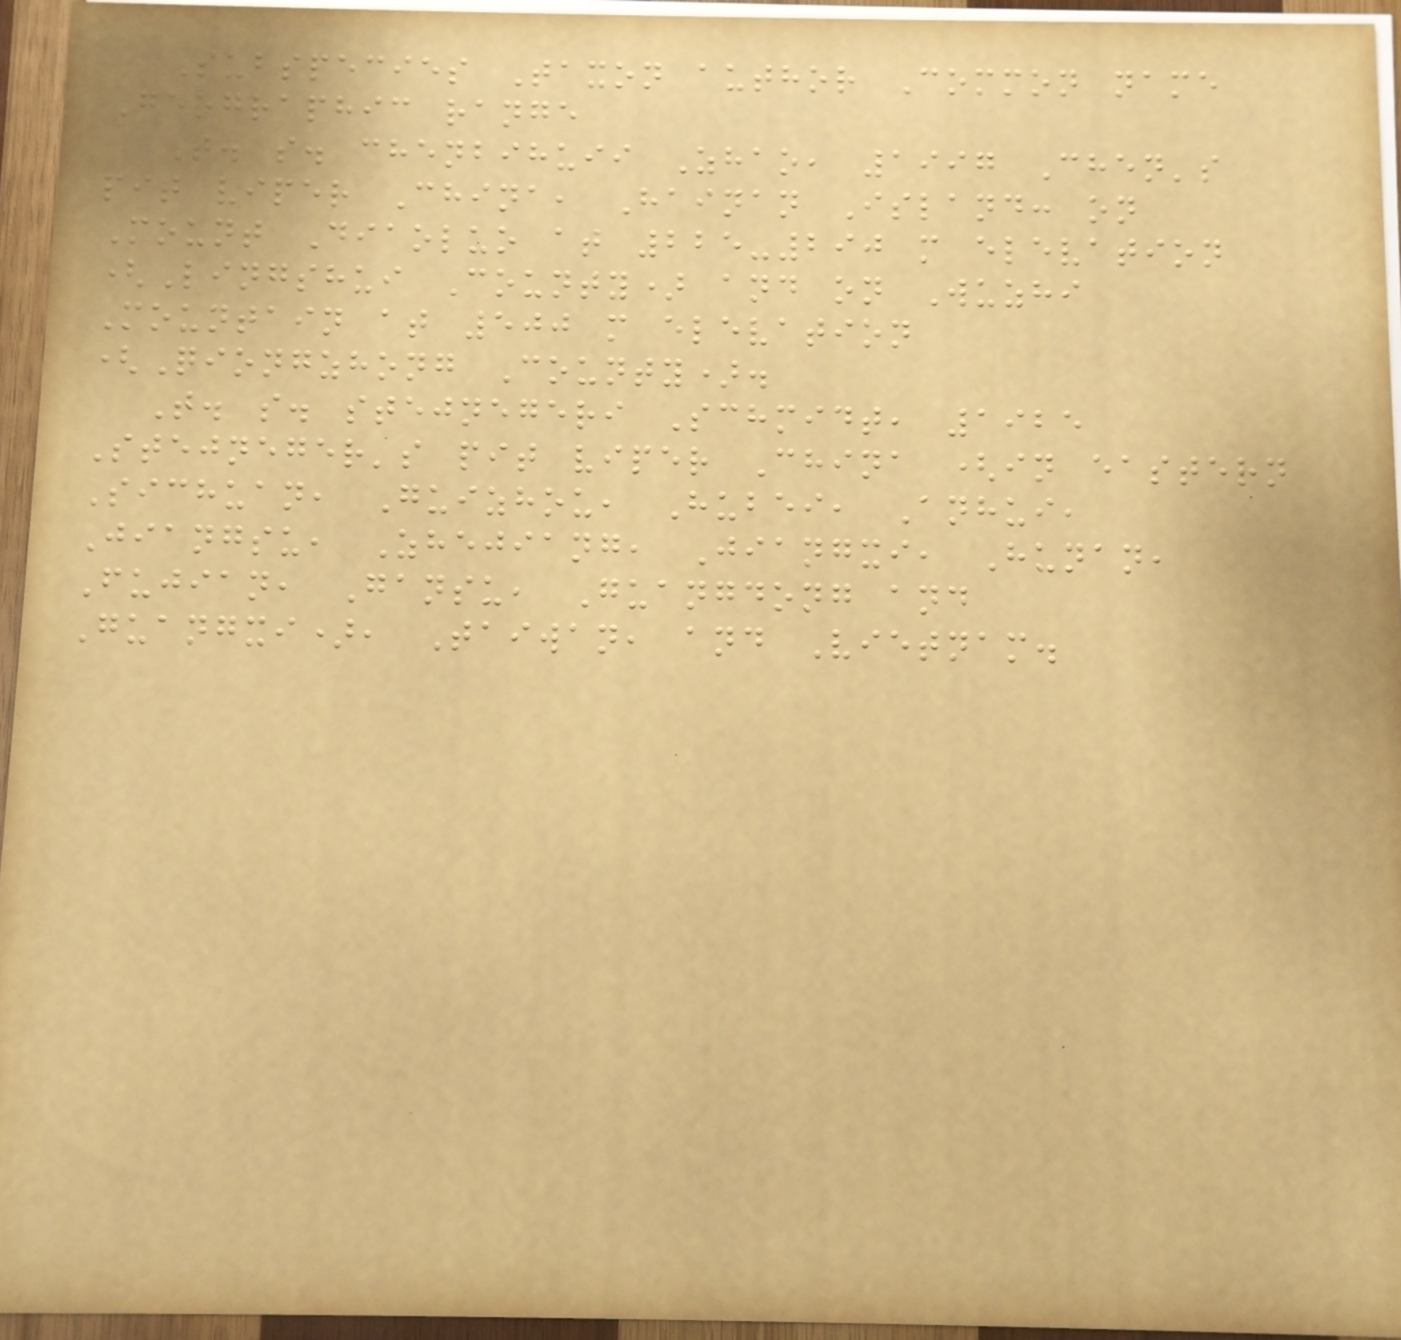Subspecies Taxon author Common name
Geographic range
T. s. chenbihuii Zhao, 1997 Chen's
pit viper China, Hainan Island: on
Mount Diaoluo at 225-290 m elevation
(Lingshui County) and on Wuzhi
Mountain at 500 m elevation
(Qiongzhong County).
T. s. stejnegeri Schmidt, 1925
Stejneger's pit viper China (in eastern
Sichuan, Guizhou, Hubei, Anhui,
Jiangsu, Zhejiang, Jiangxi, Hunan,
Fujian, Gansu, Guangdong and
Guangxi), Taiwan, and Vietnam.
